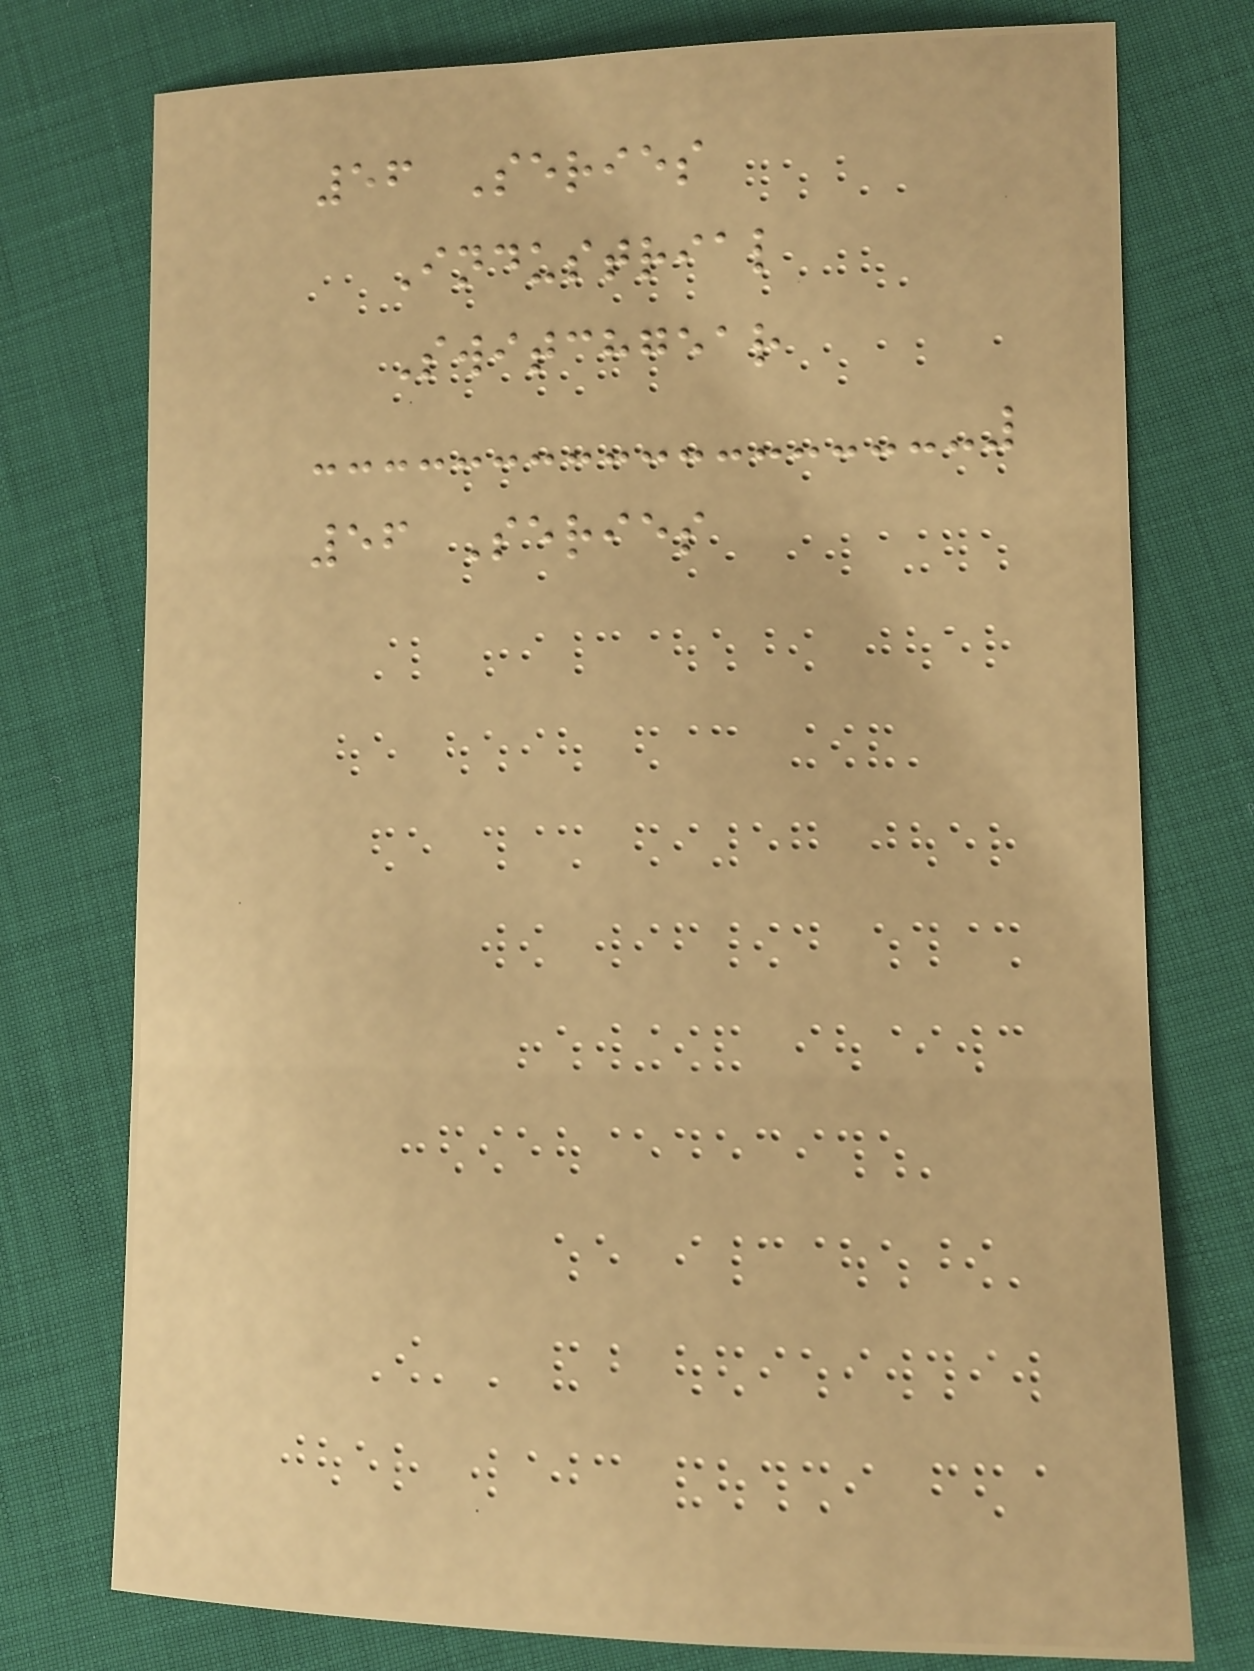56 Series
Industrial
Switchgear
56 Series
